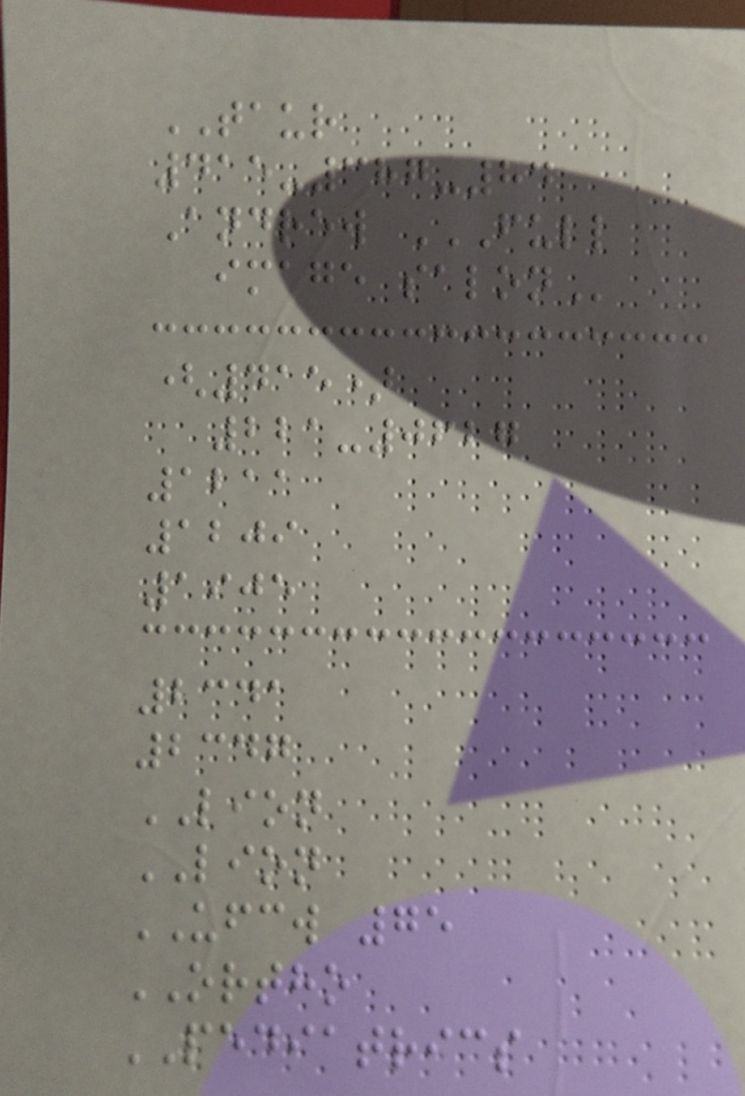TAUR
415-387-84
Andrew FULL
IMAGE SALON
(415)
221-0627
1211
1209
1905
2341
2347
LION
LION
UFCW 75
ORTHO
PEDIATRICS
